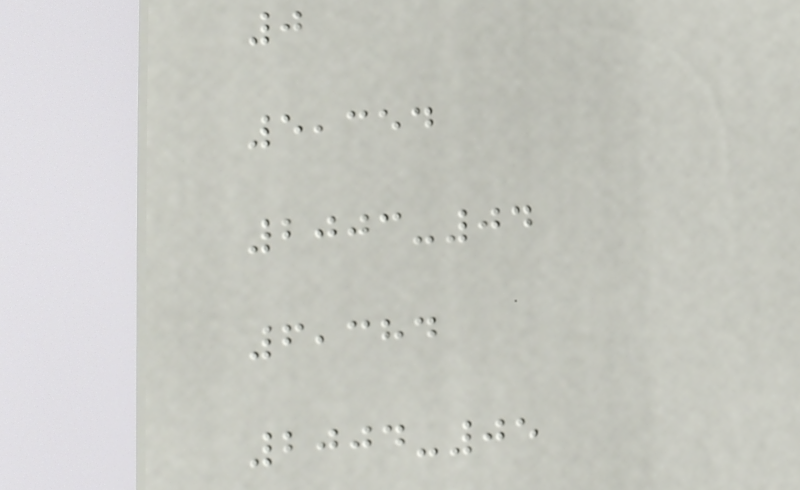0
5,354
2003-04
6,384
2004-05
